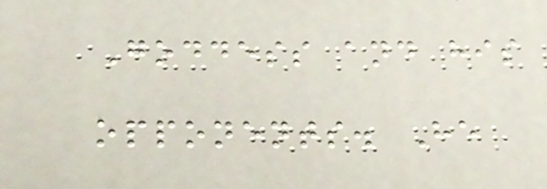Goddess and his
opponents. He
